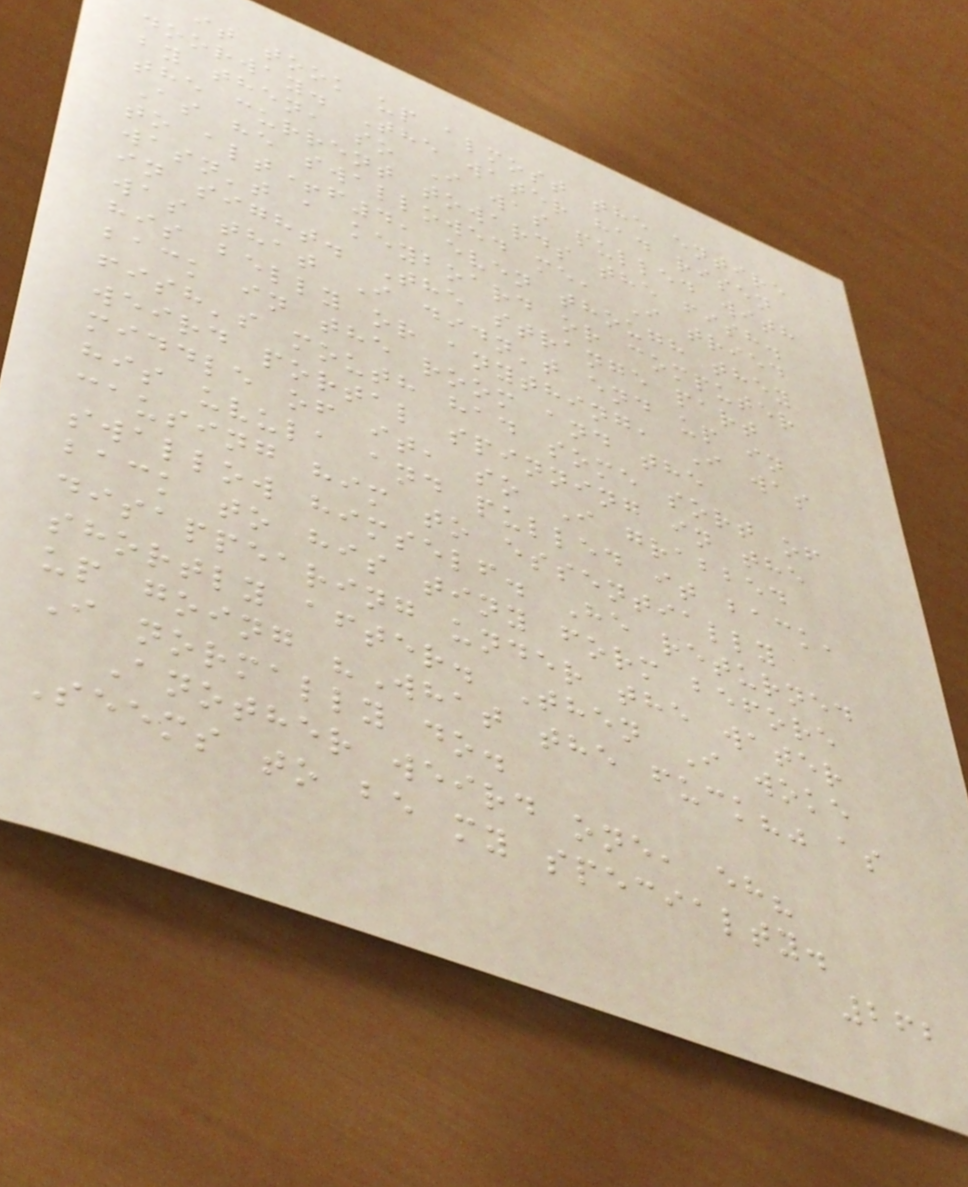it took up almost the entire
doorway. The water had risen
by then, so I was pulled with
the current towards the fish.
As he swallowed me, I tried
to alt+f4, even though they
wasn't a keyboard or computer
in sight. The strange part
was that I didn't end up in
his belly or anything, I was
back in the room and the
fish's mouth had some sort of
weird portal spinning in the
middle of it, so I grabbed
his uvula and pulled it back,
causing him to essentially
swallow himself. He returned
back to his tiny form before
disappearing under the water
shortly after. Then I woke
up going "What the fuck?" as
I normally do.
Another weird one, eh?
Seems to be my specialty.
262
